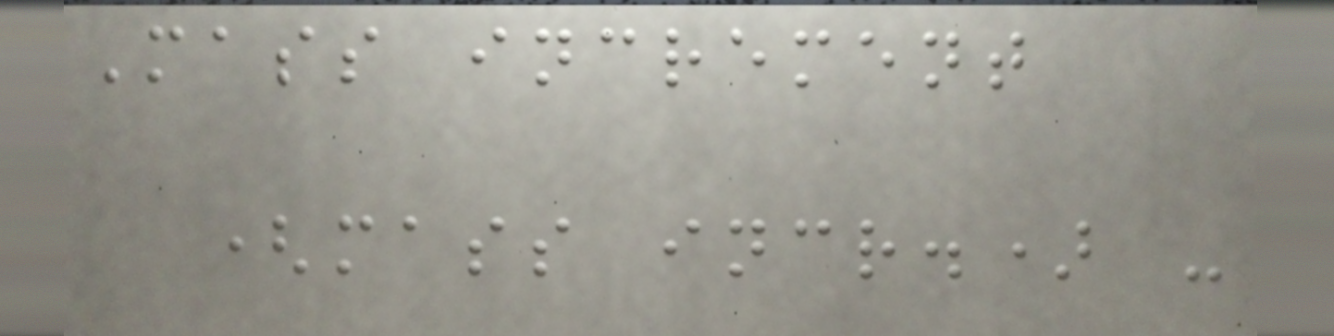Mass increment
(mass incr.) -
